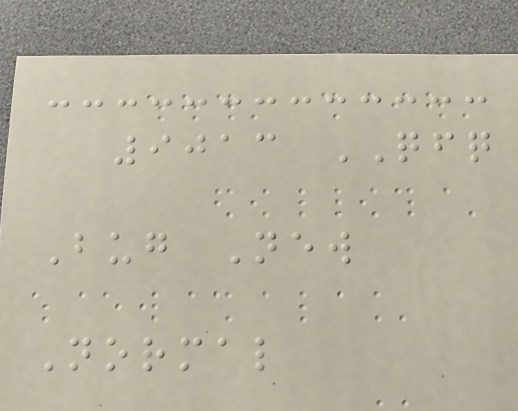9013 QFQ
Bug New
Normal
